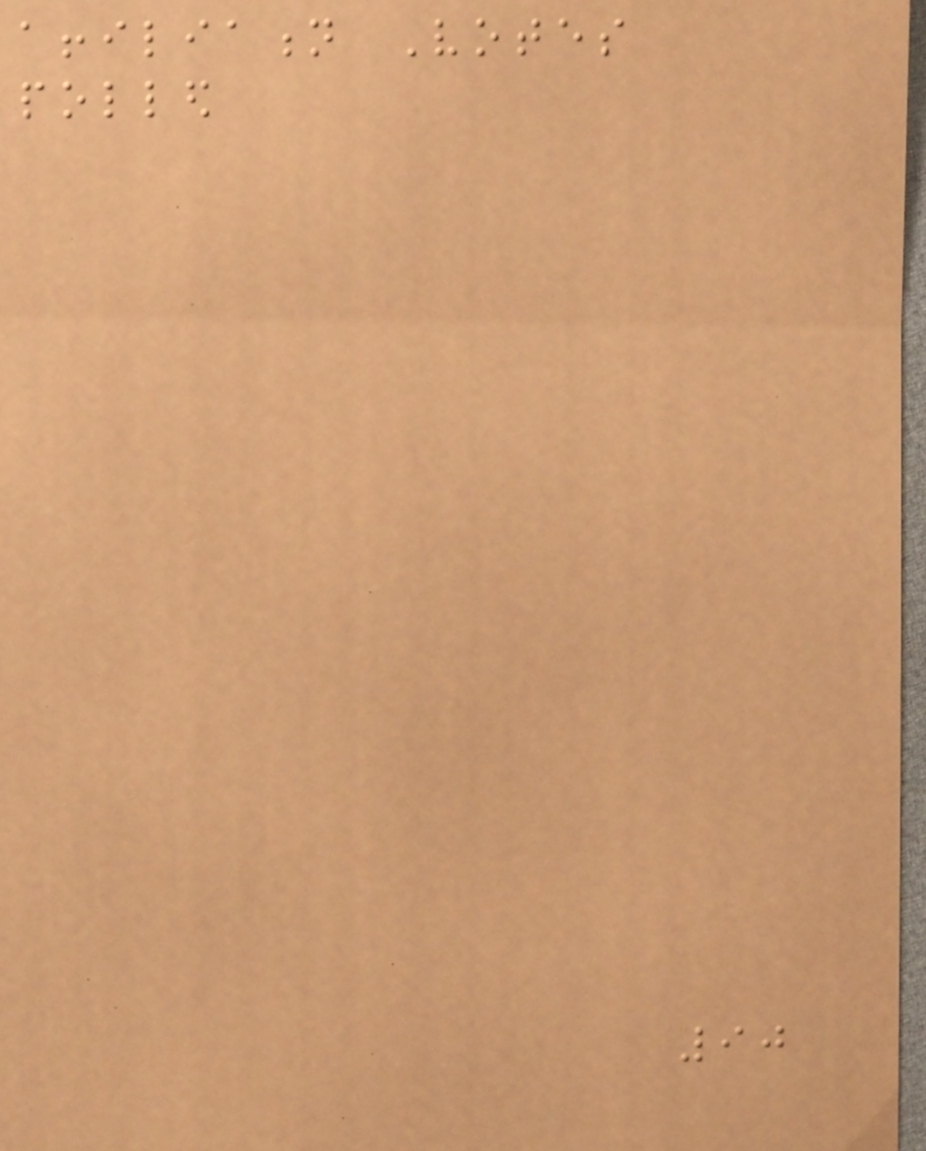affiliation Votes
polled
90
